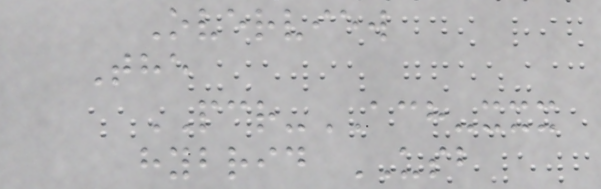Overview
The
PCR-ACH-xxx
hybrid USB
